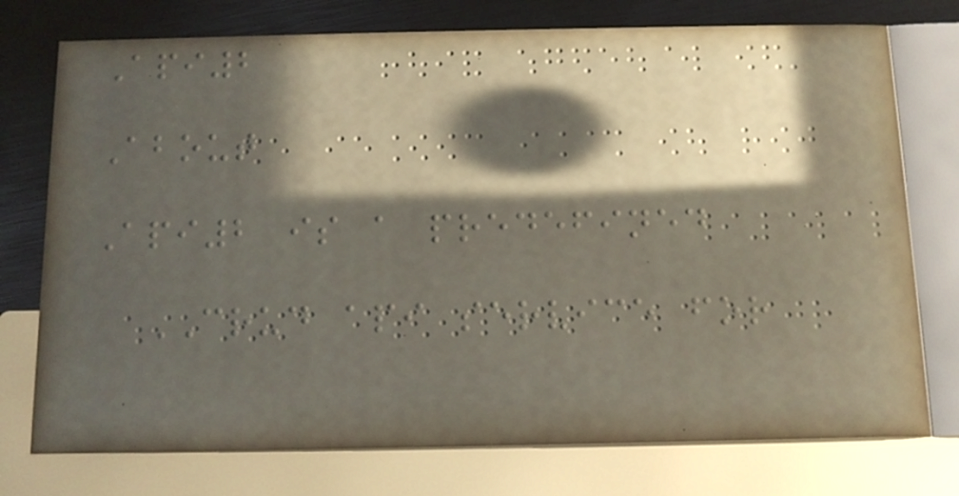Api2
About
Api2 is a predefined
CRUD api service for
